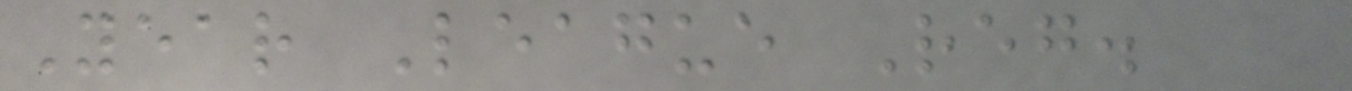Year League Reg.
